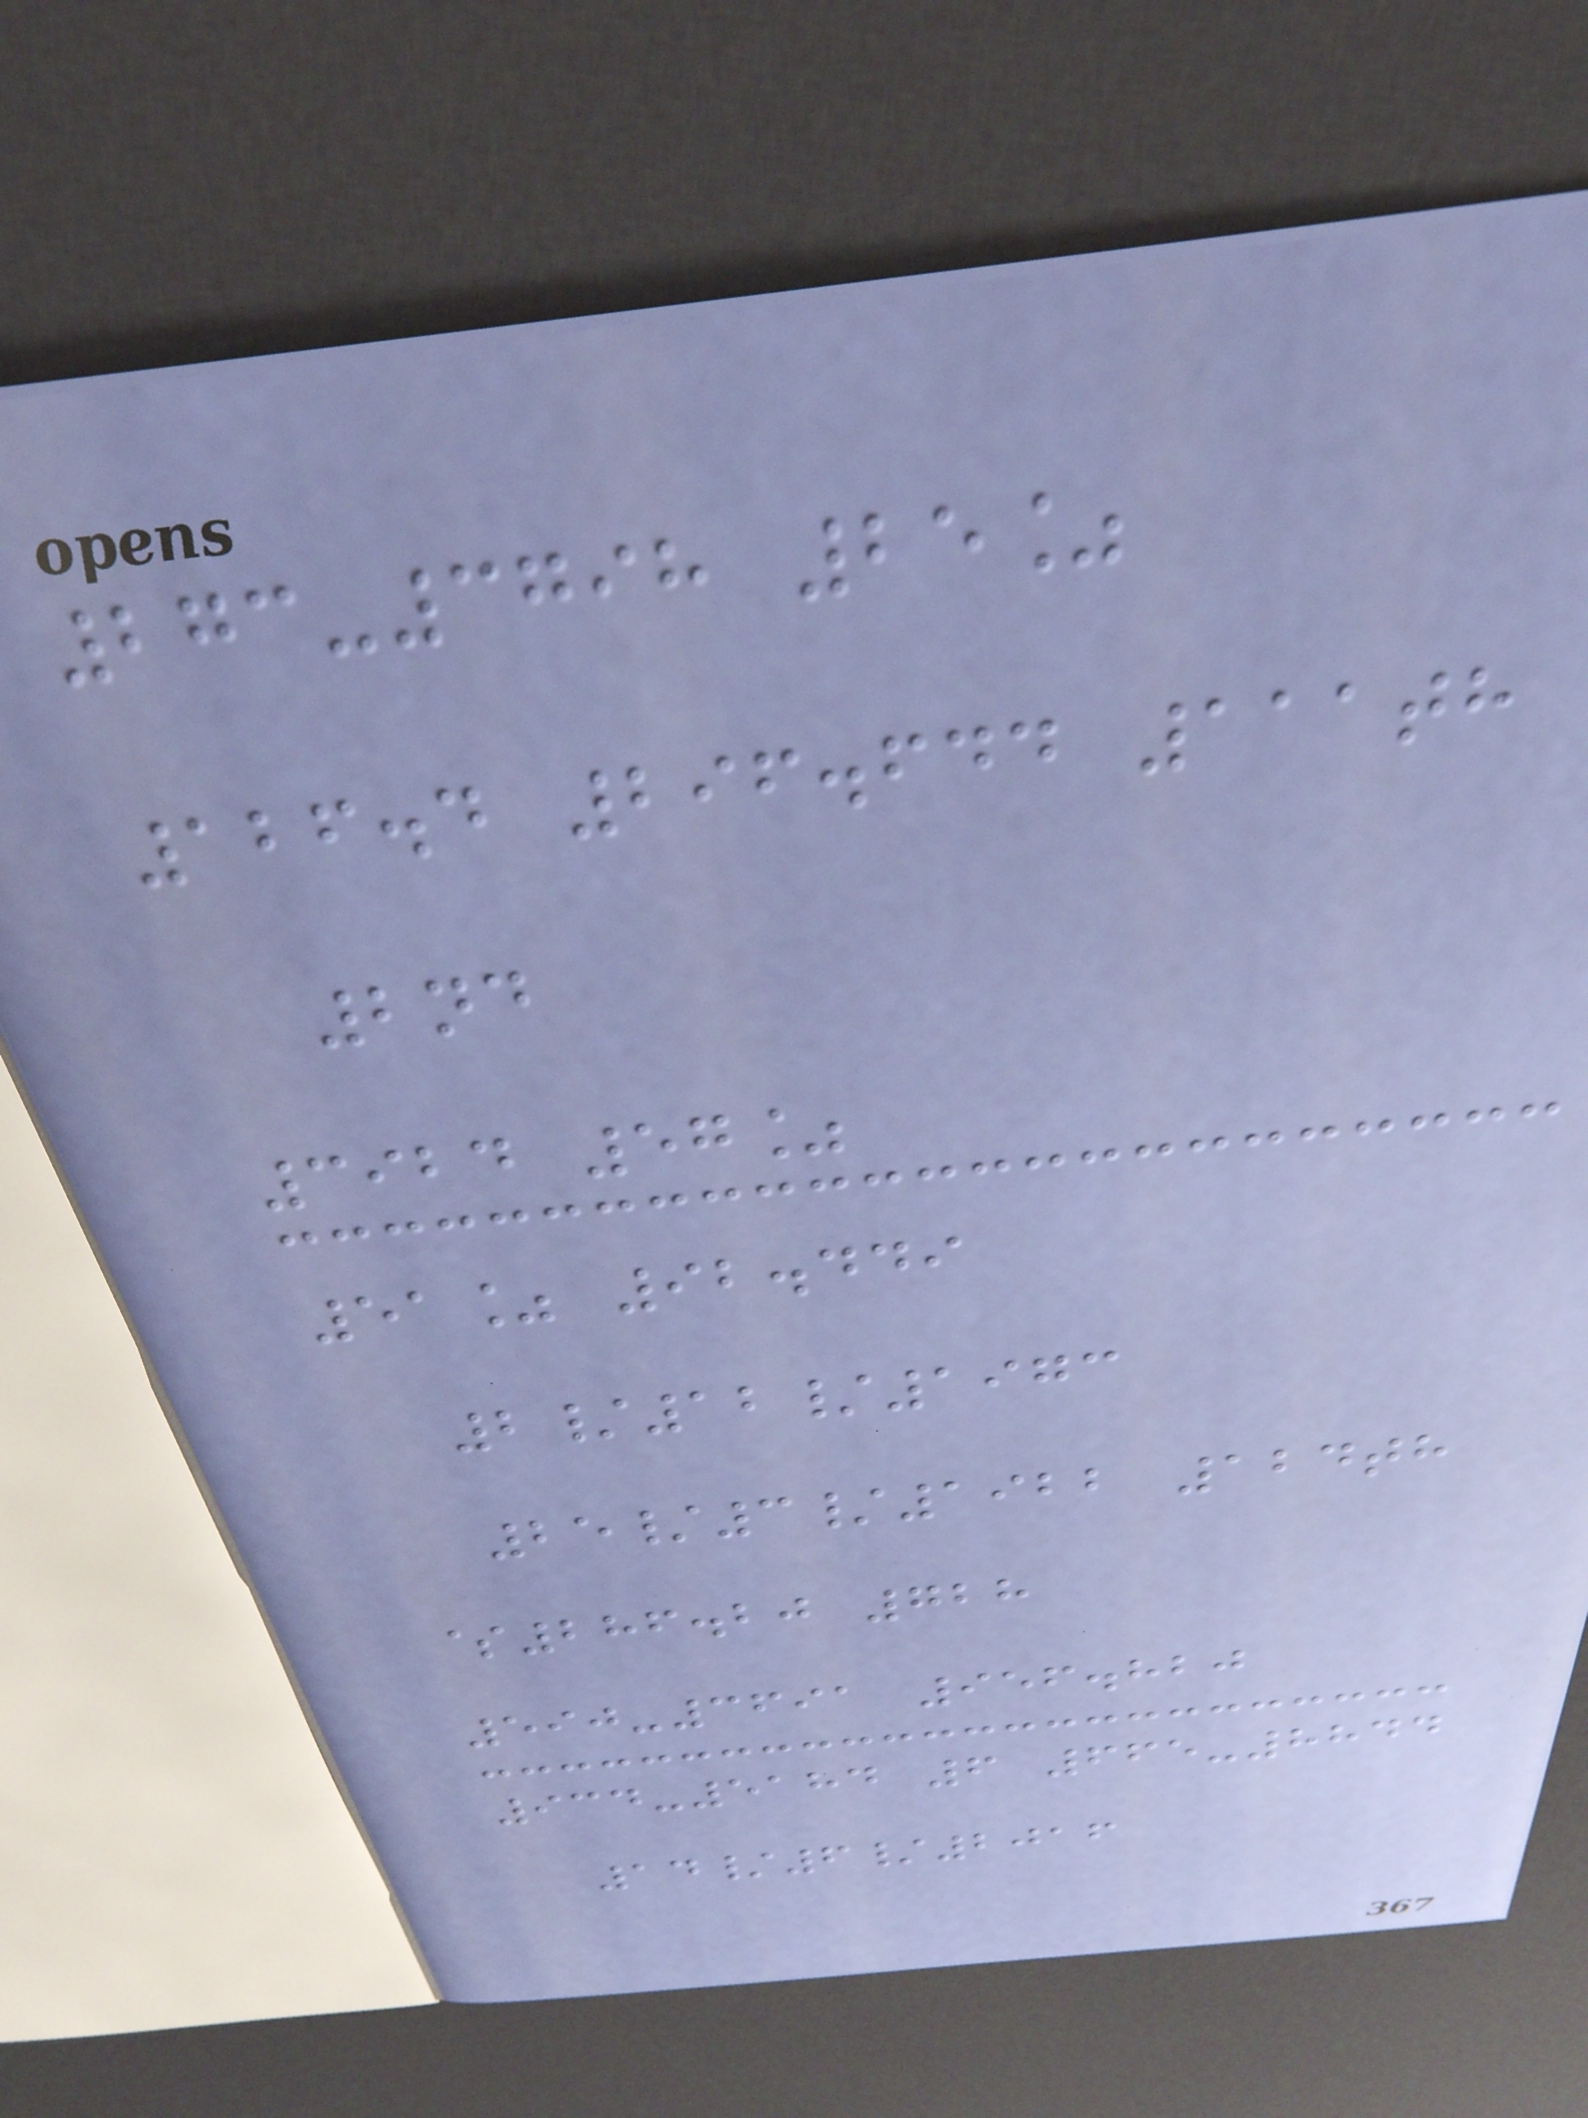273-3798 25%
126.4 296.644 111th
2nd
3924 57%
51% 92.449
2/12/1973
25/3/1922 124th
$286.20 728
590-3691 956.820
934-5184 6 665-8844
14/6/2016
